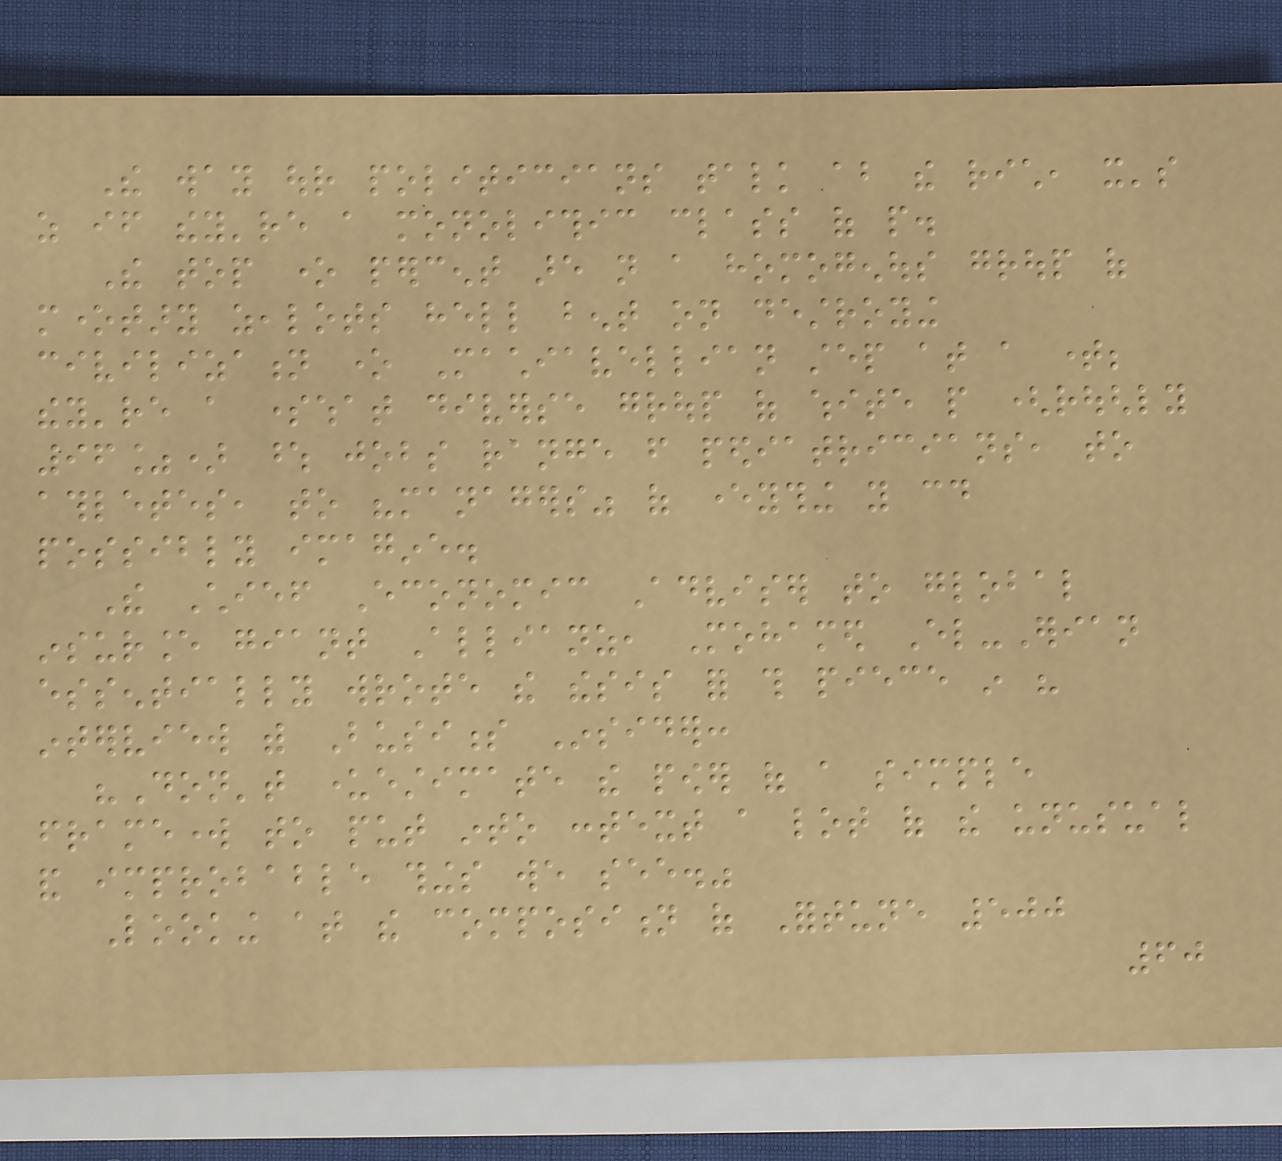The way our politicians talk about the rich, it's
as if they're a monolithic class of people.
The top one percent are not a homogenous group of
monetary zealots hell bent on destroying
civilization one Machiavellian step at a time;
they're a somewhat diverse group of white people (roughly
96%) whose jobs range from pediatricians, to
athletes, to "managers" of everything you could
possibly imagine.
The Chief Economic Adviser to global
insurance giant Allianz, Mohamed El-Erian
essentially wrote the thesis for this piece in his
interview with Business Insider:
"Don't underestimate the power of a simple
framework to put into context a lot of the unusual
and improbable things we see."
Looking at the composition of Fortune 500
60
